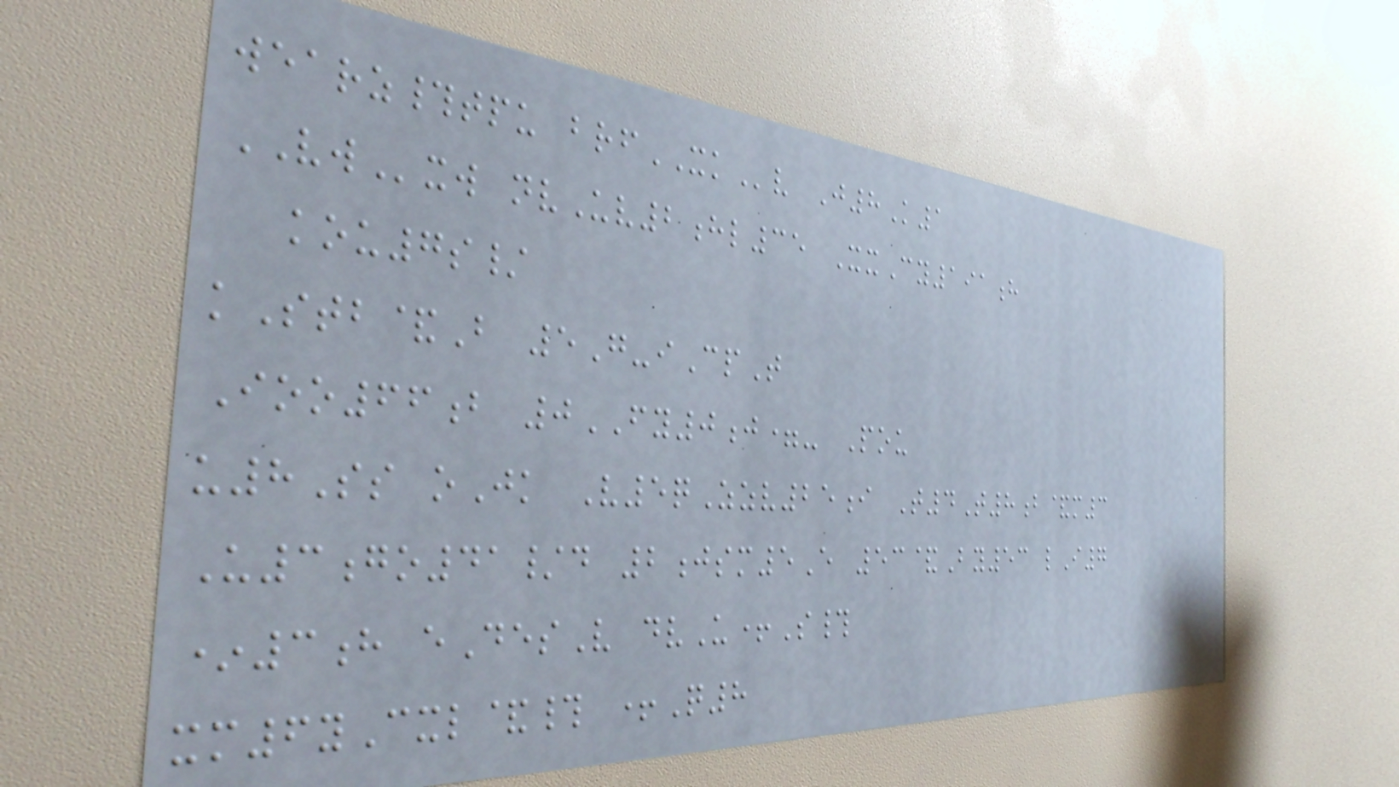wearz#tpu brfXKv J8K1
VWxw nvUv2hl35 XxCy191h
kou7s/
kStb&B 5G-iCpT
Ioo66b 0FY0j=- Pou
u8Ss oJk V5qZzv25i T4T8b&m3
U3go41/d 2jsm5E 53&By53 lI7
*3h eDesV dvU+S#
xm6yCxl&# +Q8
